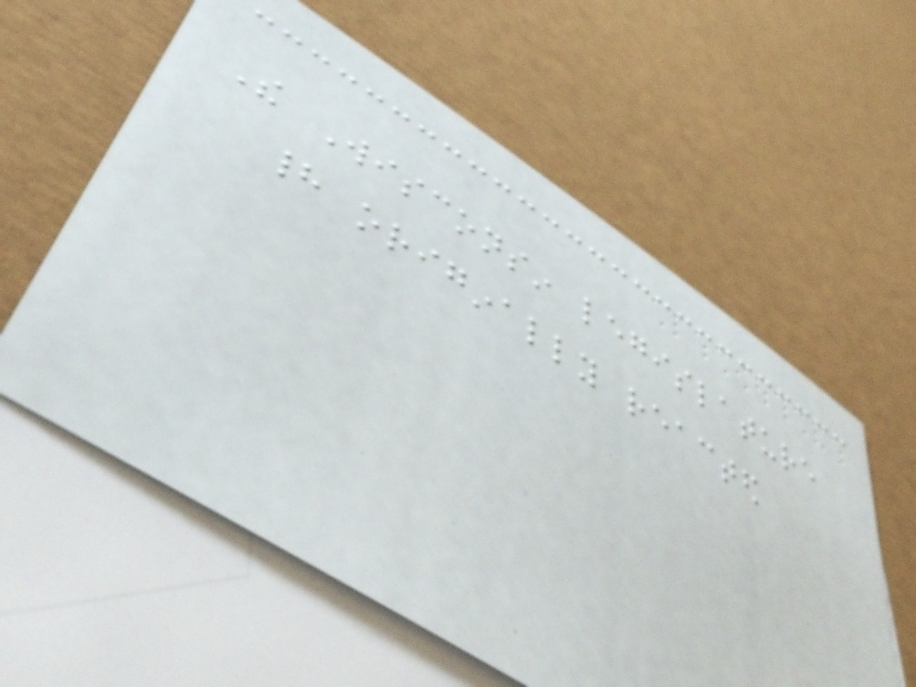The Wisconsin legislature
had originally reacted
